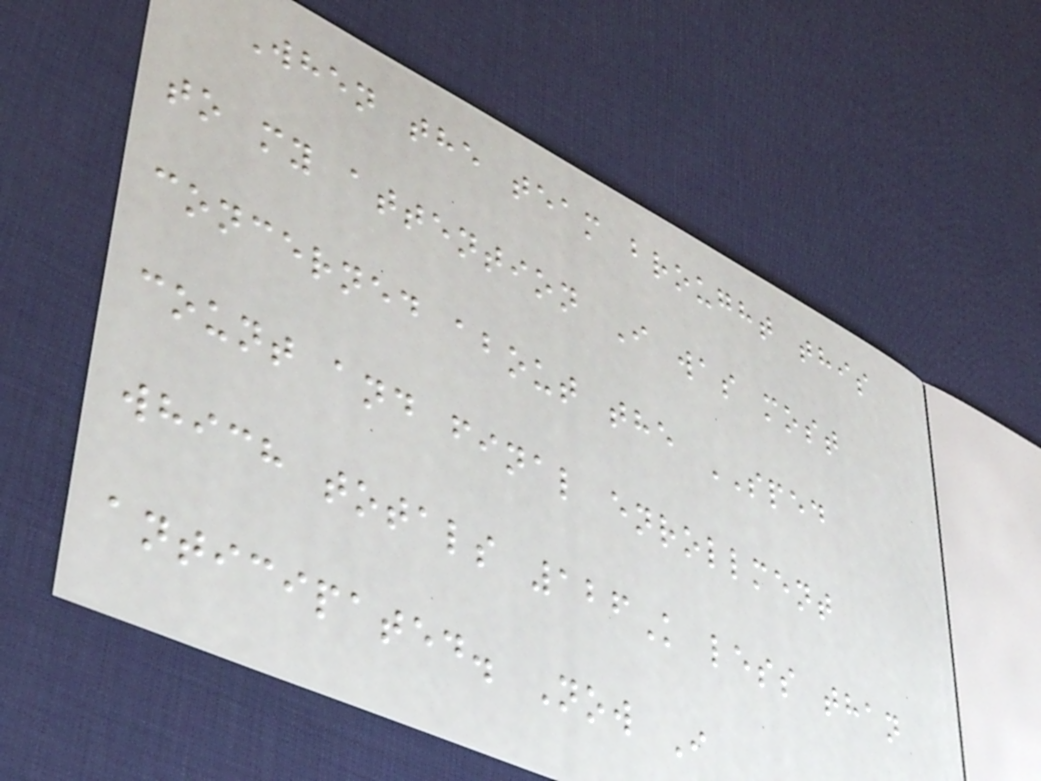When the team brought this
to my attention I was most
concerned about the SPED
count and final enrollment
which totals 126K less than
anticipated. Now I
